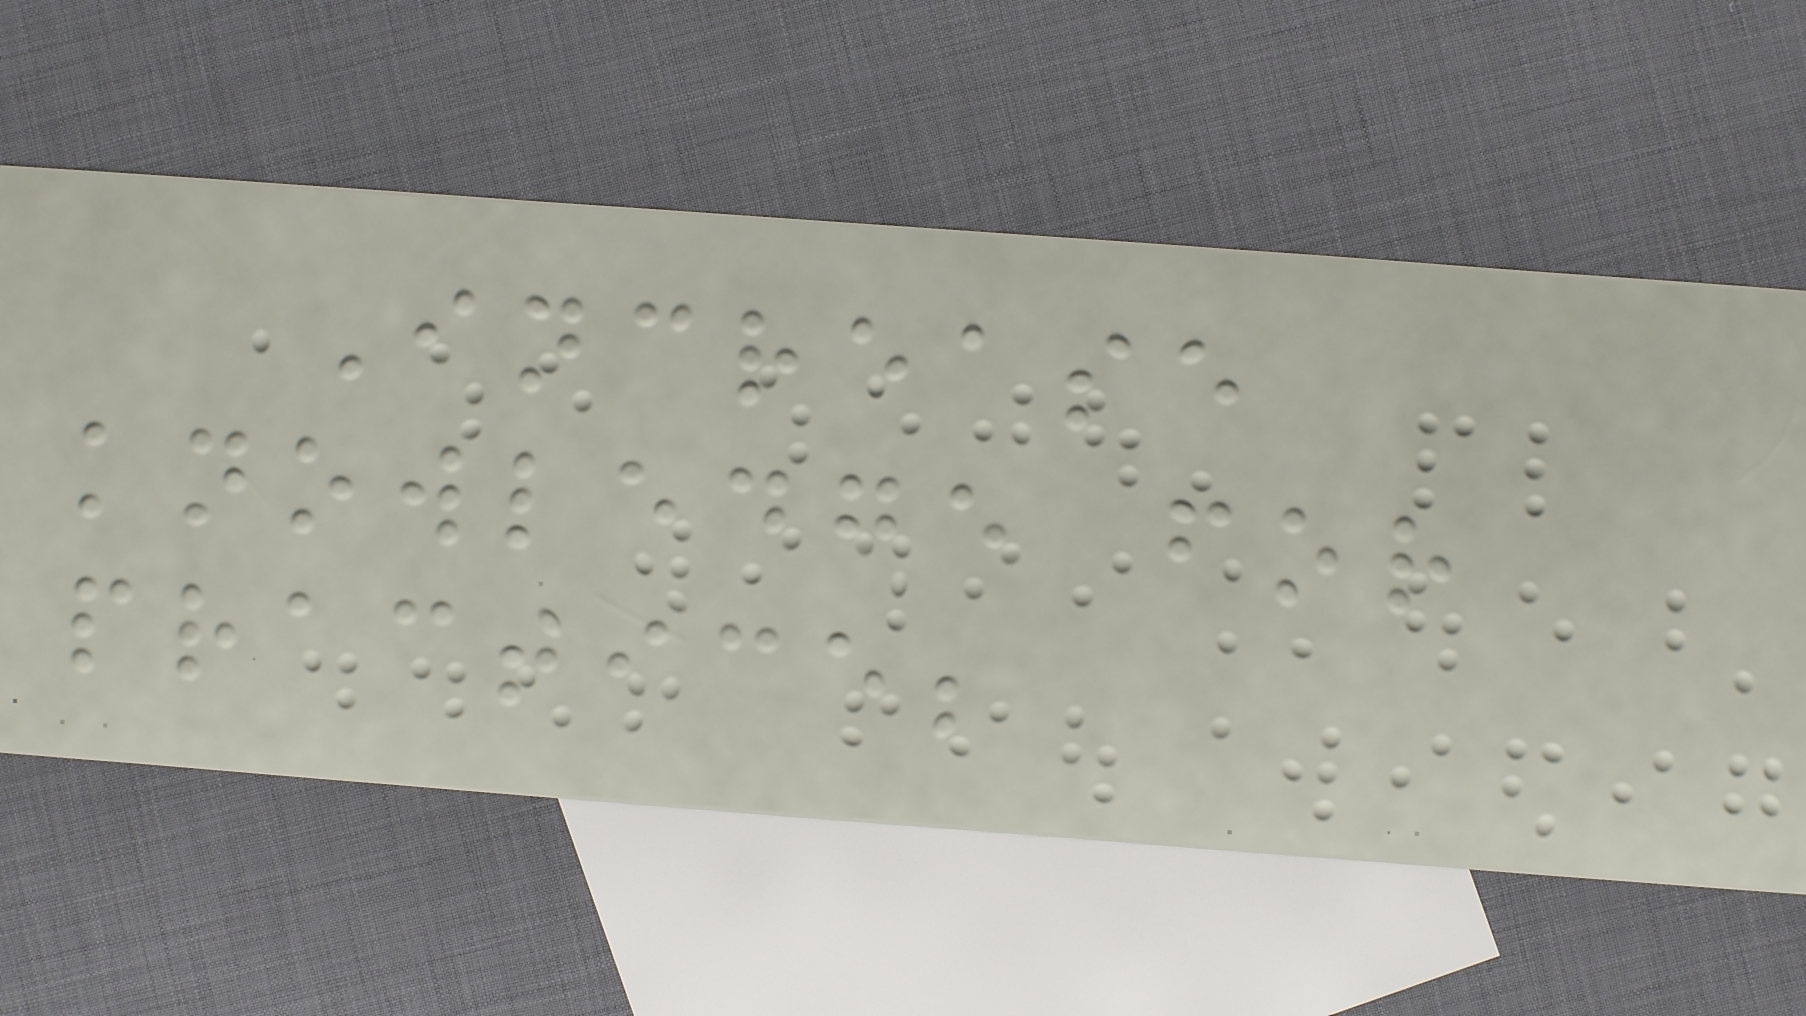Increase
knowledge for
practice;
